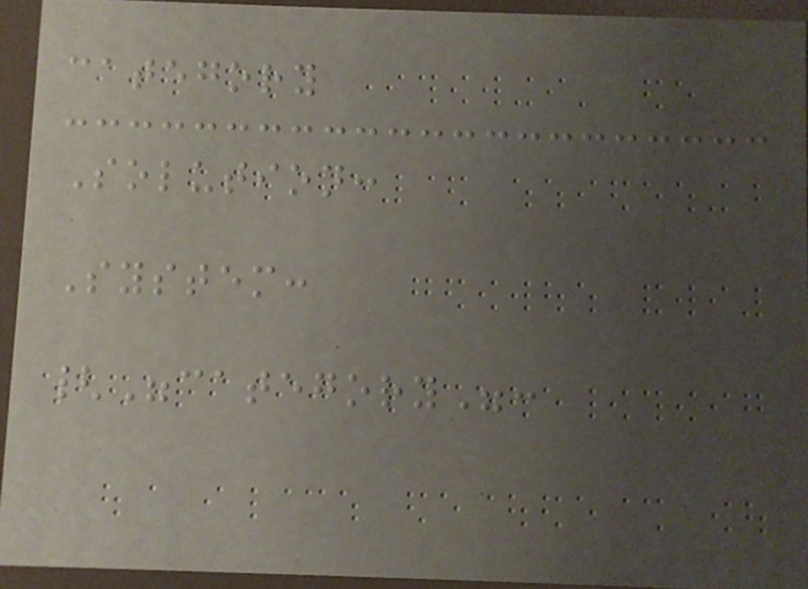category
Solution:
System:
{"category":
